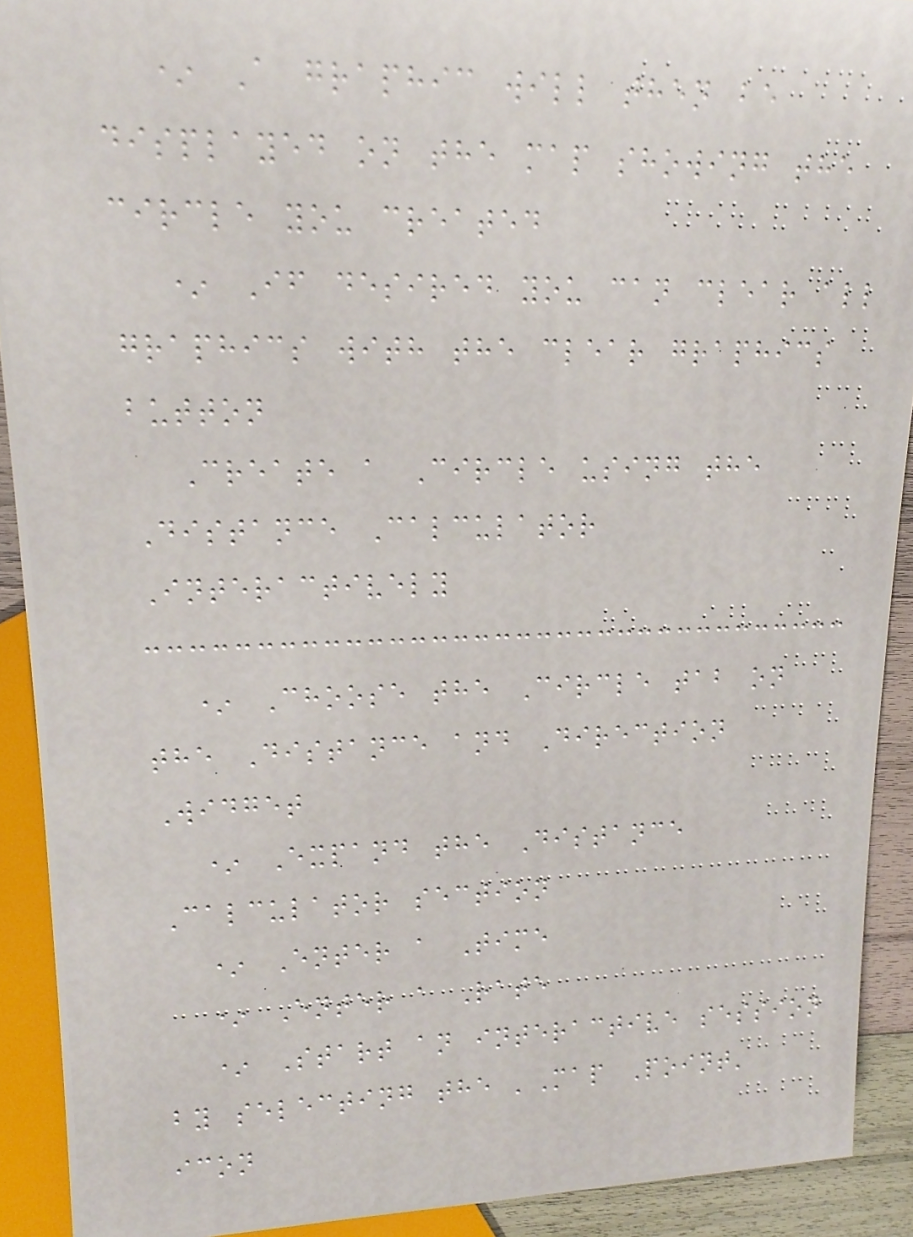* A graphic will then be
displayed on the map showing the
circle you created
* If desired you can clear all
graphics with the clear graphics
button
Create a Circle using the
Distance Calculator
Interactively
* Choose the Circle tab on
the Distance and Direction
Widget
* Expand the Distance
Calculator section
* Enter a Time
* Enter a Rate
* Start an interactive session
by selecting the 'Map Point'
icon
